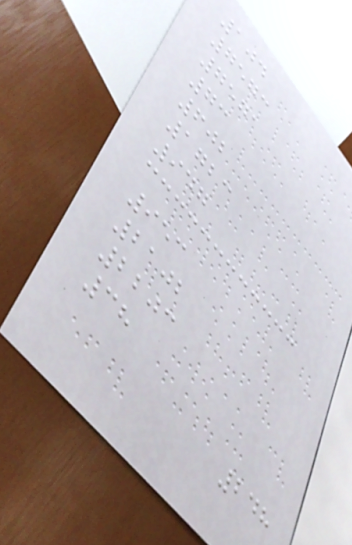104
7573
7571
73
602
1723
947
953
2102
2203
38
248
